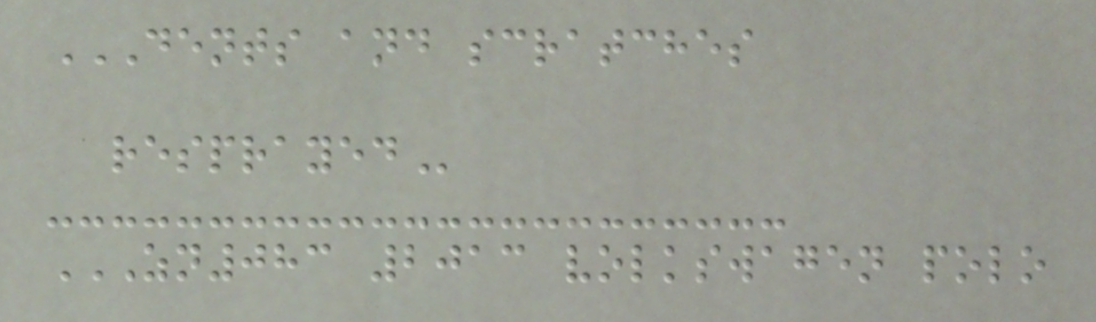DENTS AND SCRATCHES
RESPRAYED
ZN083 2013 VOLKSWAGEN POLO
